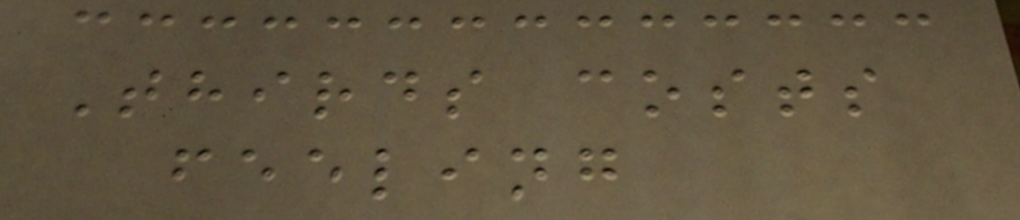Thirds costs
feeling
